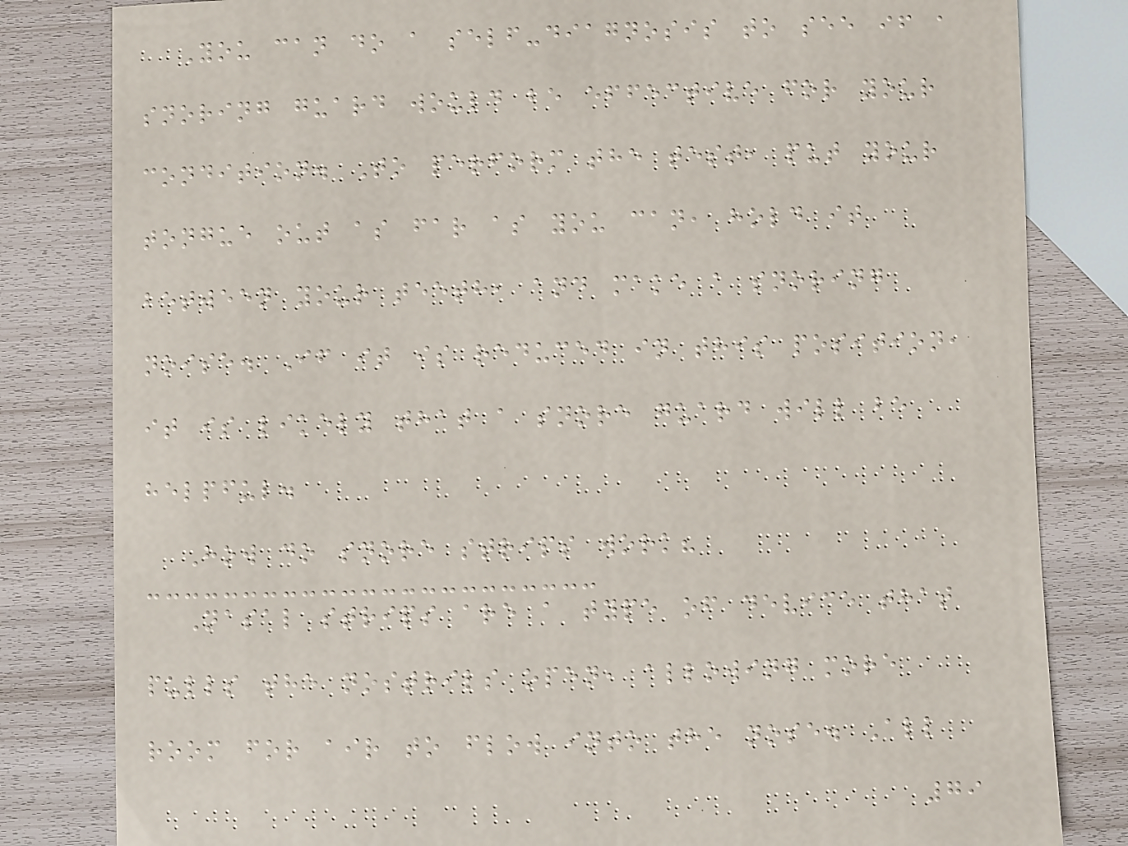You can do a self-diagnosis to see if a
snoring guard would be effective for your
condition. To perform the test, put your
tongue out as far as you can, hold it
between your teeth, and make a snoring
noise. If it is reduced in this position,
it is likely that a snore guard will be
helpful.
How do snore strips work?
Nasal strips are a type of device that
pulls the nostrils open, allowing more
room for air to flow into the nose. All
79
